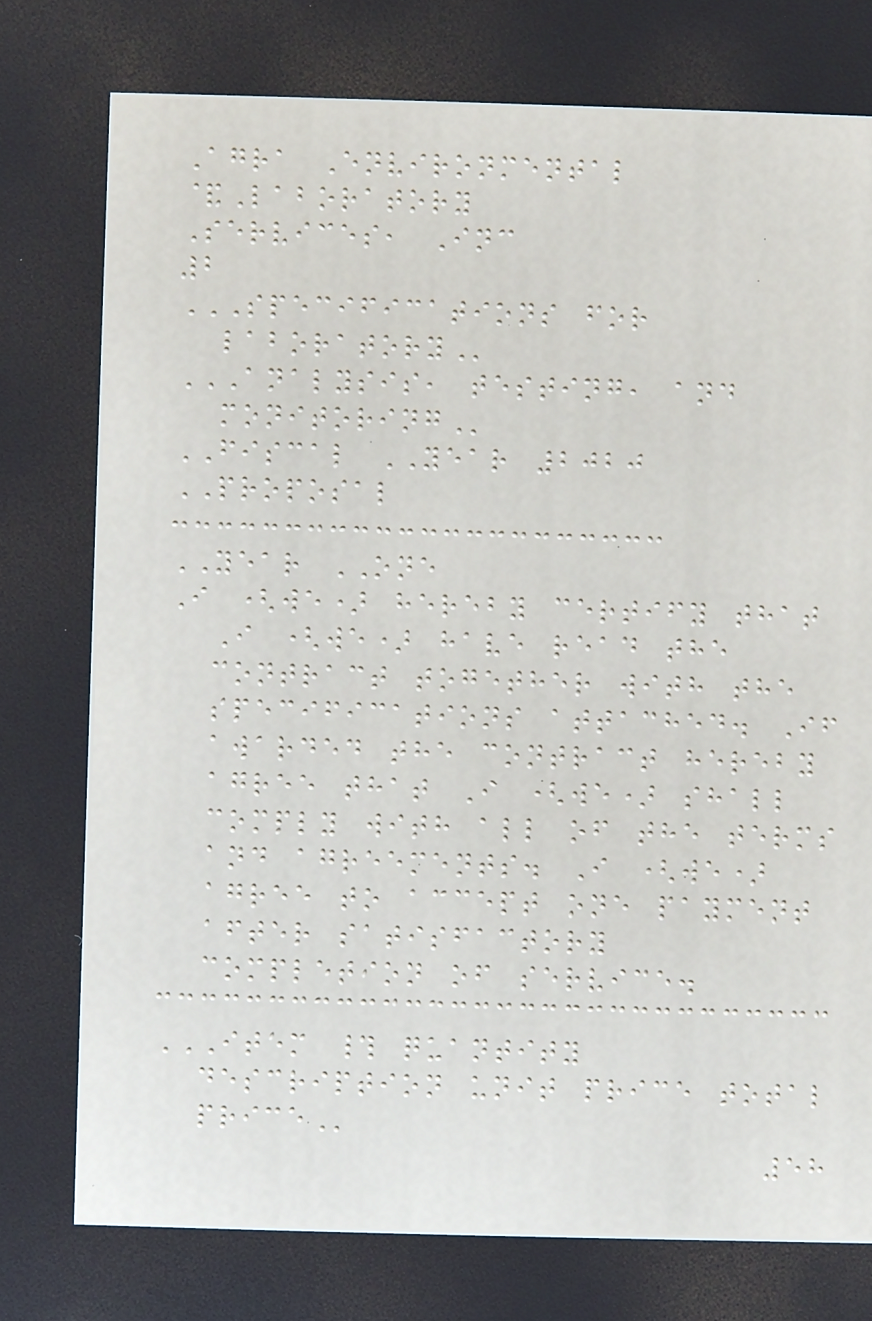Agra Environmental
&Laboratory
Services, Inc
2
SPECIFICATIONS FOR
LABORATORY
ANALYSIS, TESTING, AND
MONITORING
FISCAL YEAR 2020
PROPOSAL
YEAR ONE
I (we) hereby certify that
I (we) have read the
contract together with the
specifications attached. If
awarded the contract hereby
agree that I (we) shall
comply with all of the terms
and agreements. I (we)
agree to accept one payment
after satisfactory
completion of service.
ITEM # QUANTITY
DESCRIPTION UNIT PRICE TOTAL
PRICE
58
